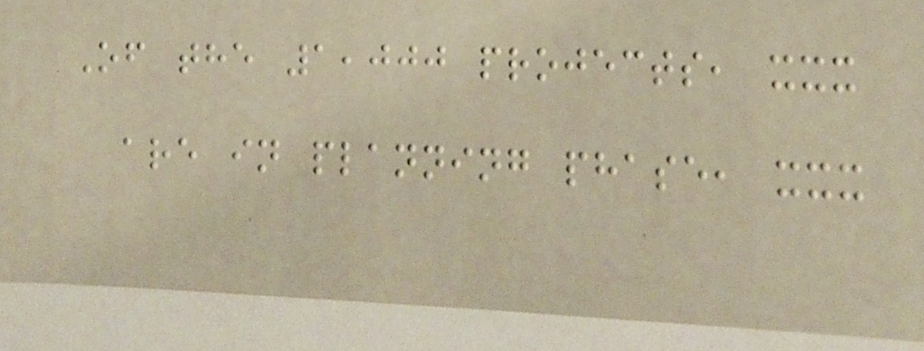Of the 1,000 projects, xxx
are in planning phase, xxx
